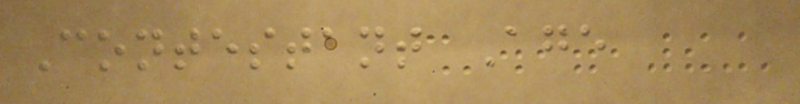Contestant Age
